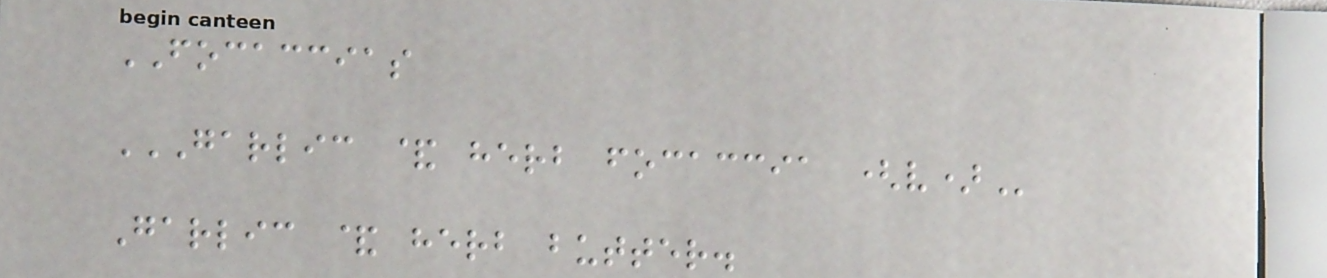FOCACCIAS
GARLIC & HERB FOCACCIA (V)
Garlic & herb butter.
